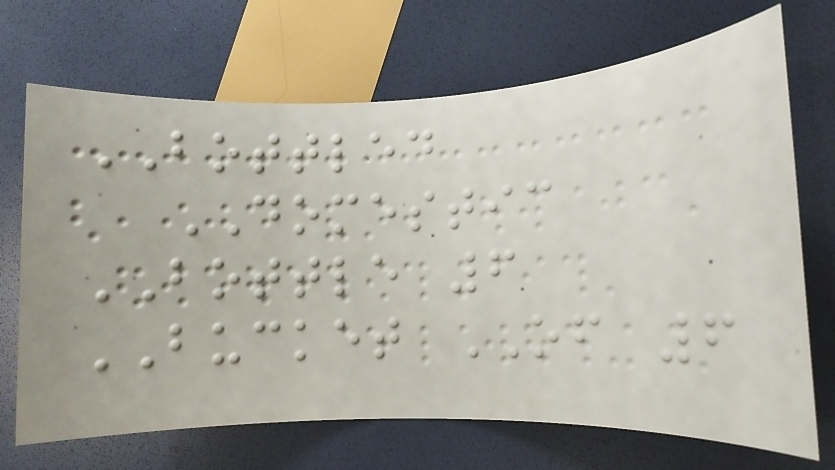BOTTLED
DOMESTIC
BOTTLE 6
BUCKET OF 6
